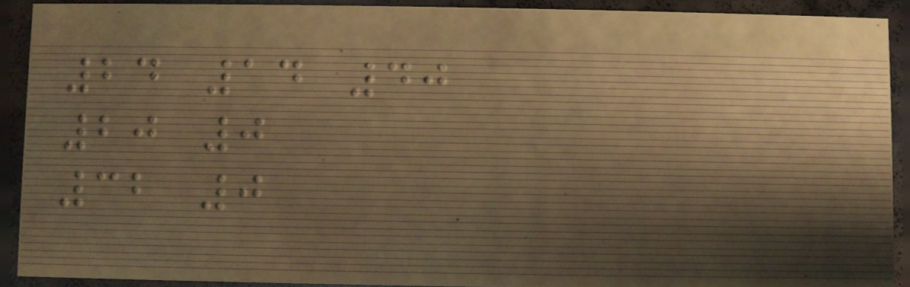24 14 40
20 0
32 0
